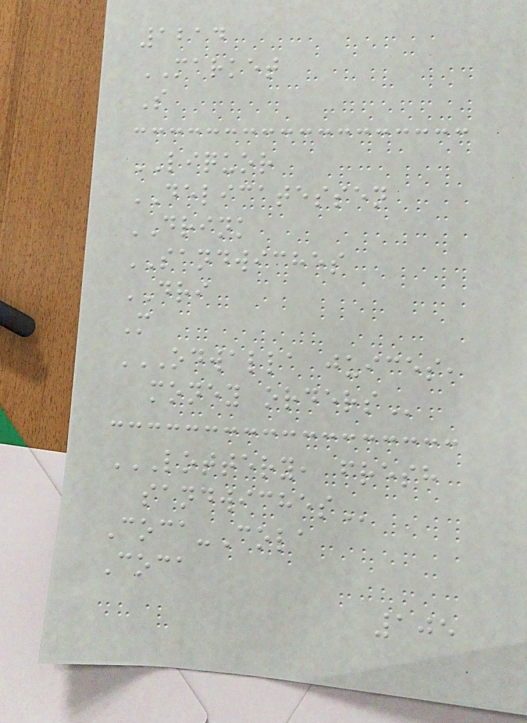1214
MARKET
S
LIQUOR
DELICATESSEN
DRINK
SANDWICHES
DRI
M
ODWALLA JUICES,
MONEY ORDERS
LOTTERY, FRESH
SANDWICHES
Coca-Cola
Coca
105
